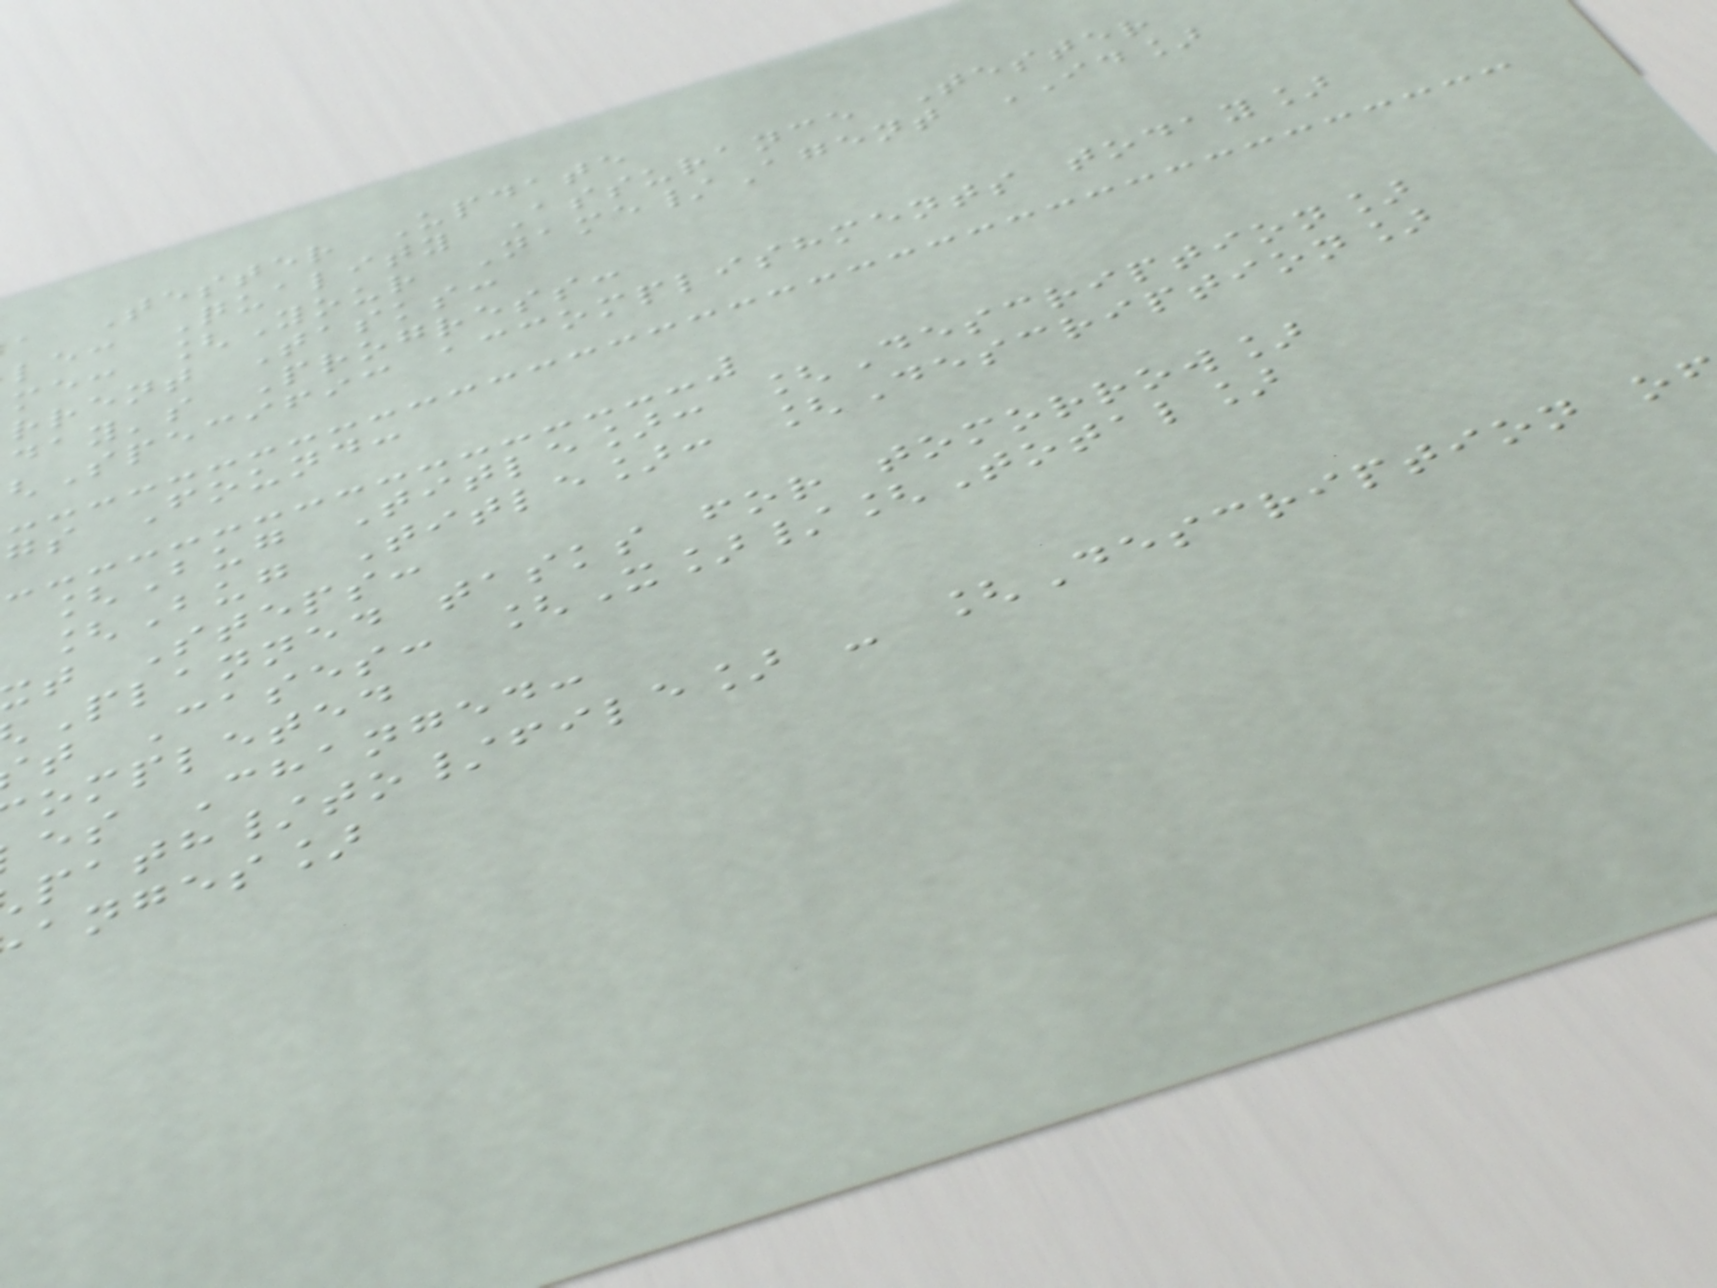a Tester Update
le: Quality Assurance Tester
me: [Your Name/Agent ID]
rrent Tasks:
day's Progress:
Specific accomplishments today]
gs Found:
[Bug Title]: [Description]
[Bug Title]: [Description]
t Steps:
Planned tasks for tomorrow]
t Cases: [X]/[Total]
ompleted
es Changed:
path/to/file] - [Description o
anges]
